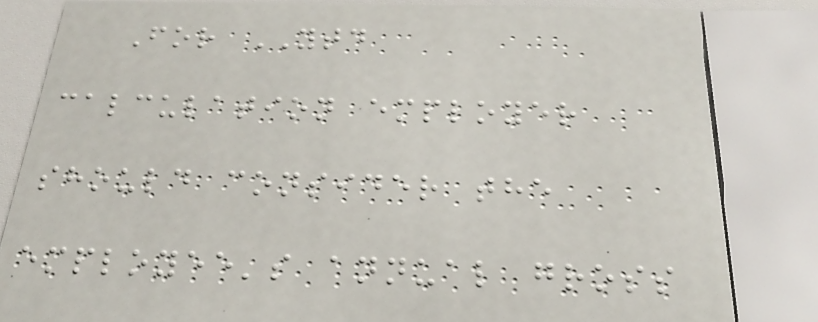For YTD
calculation employer
should consider the
employee's annual gross
